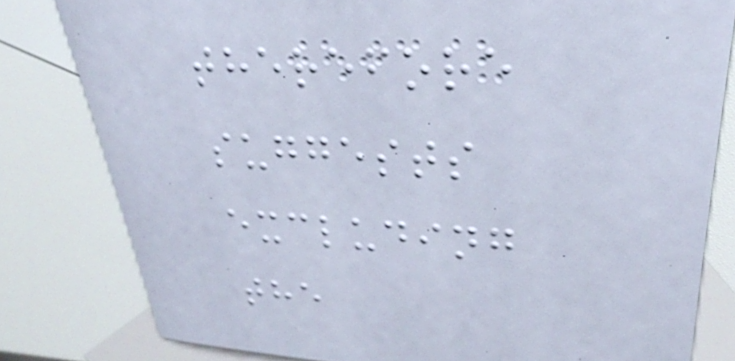therefore
suggests
excluding
the
